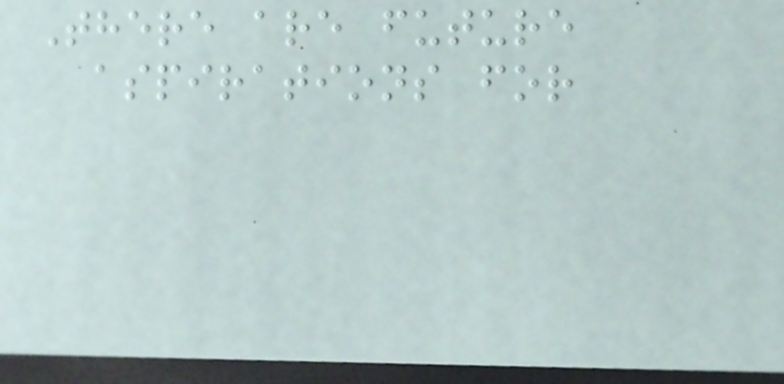There are future
aspirations for
